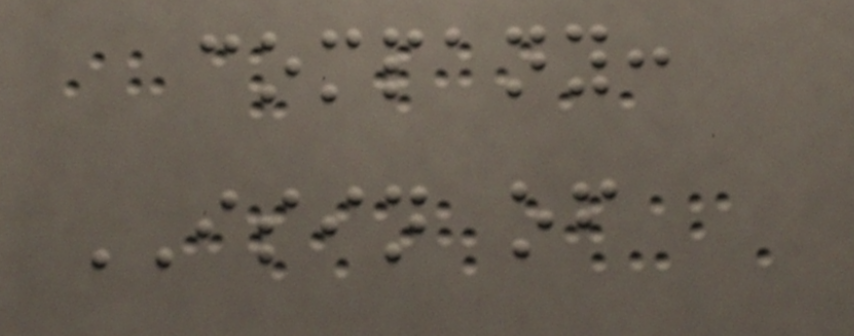company:
ISIN of
